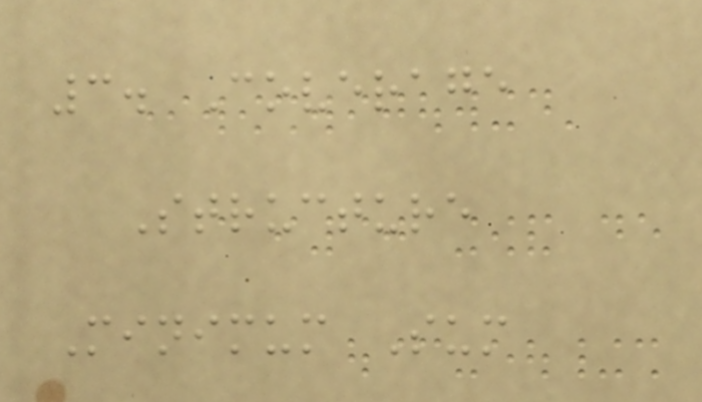3. Coverage
Structure
Minimum Sum
